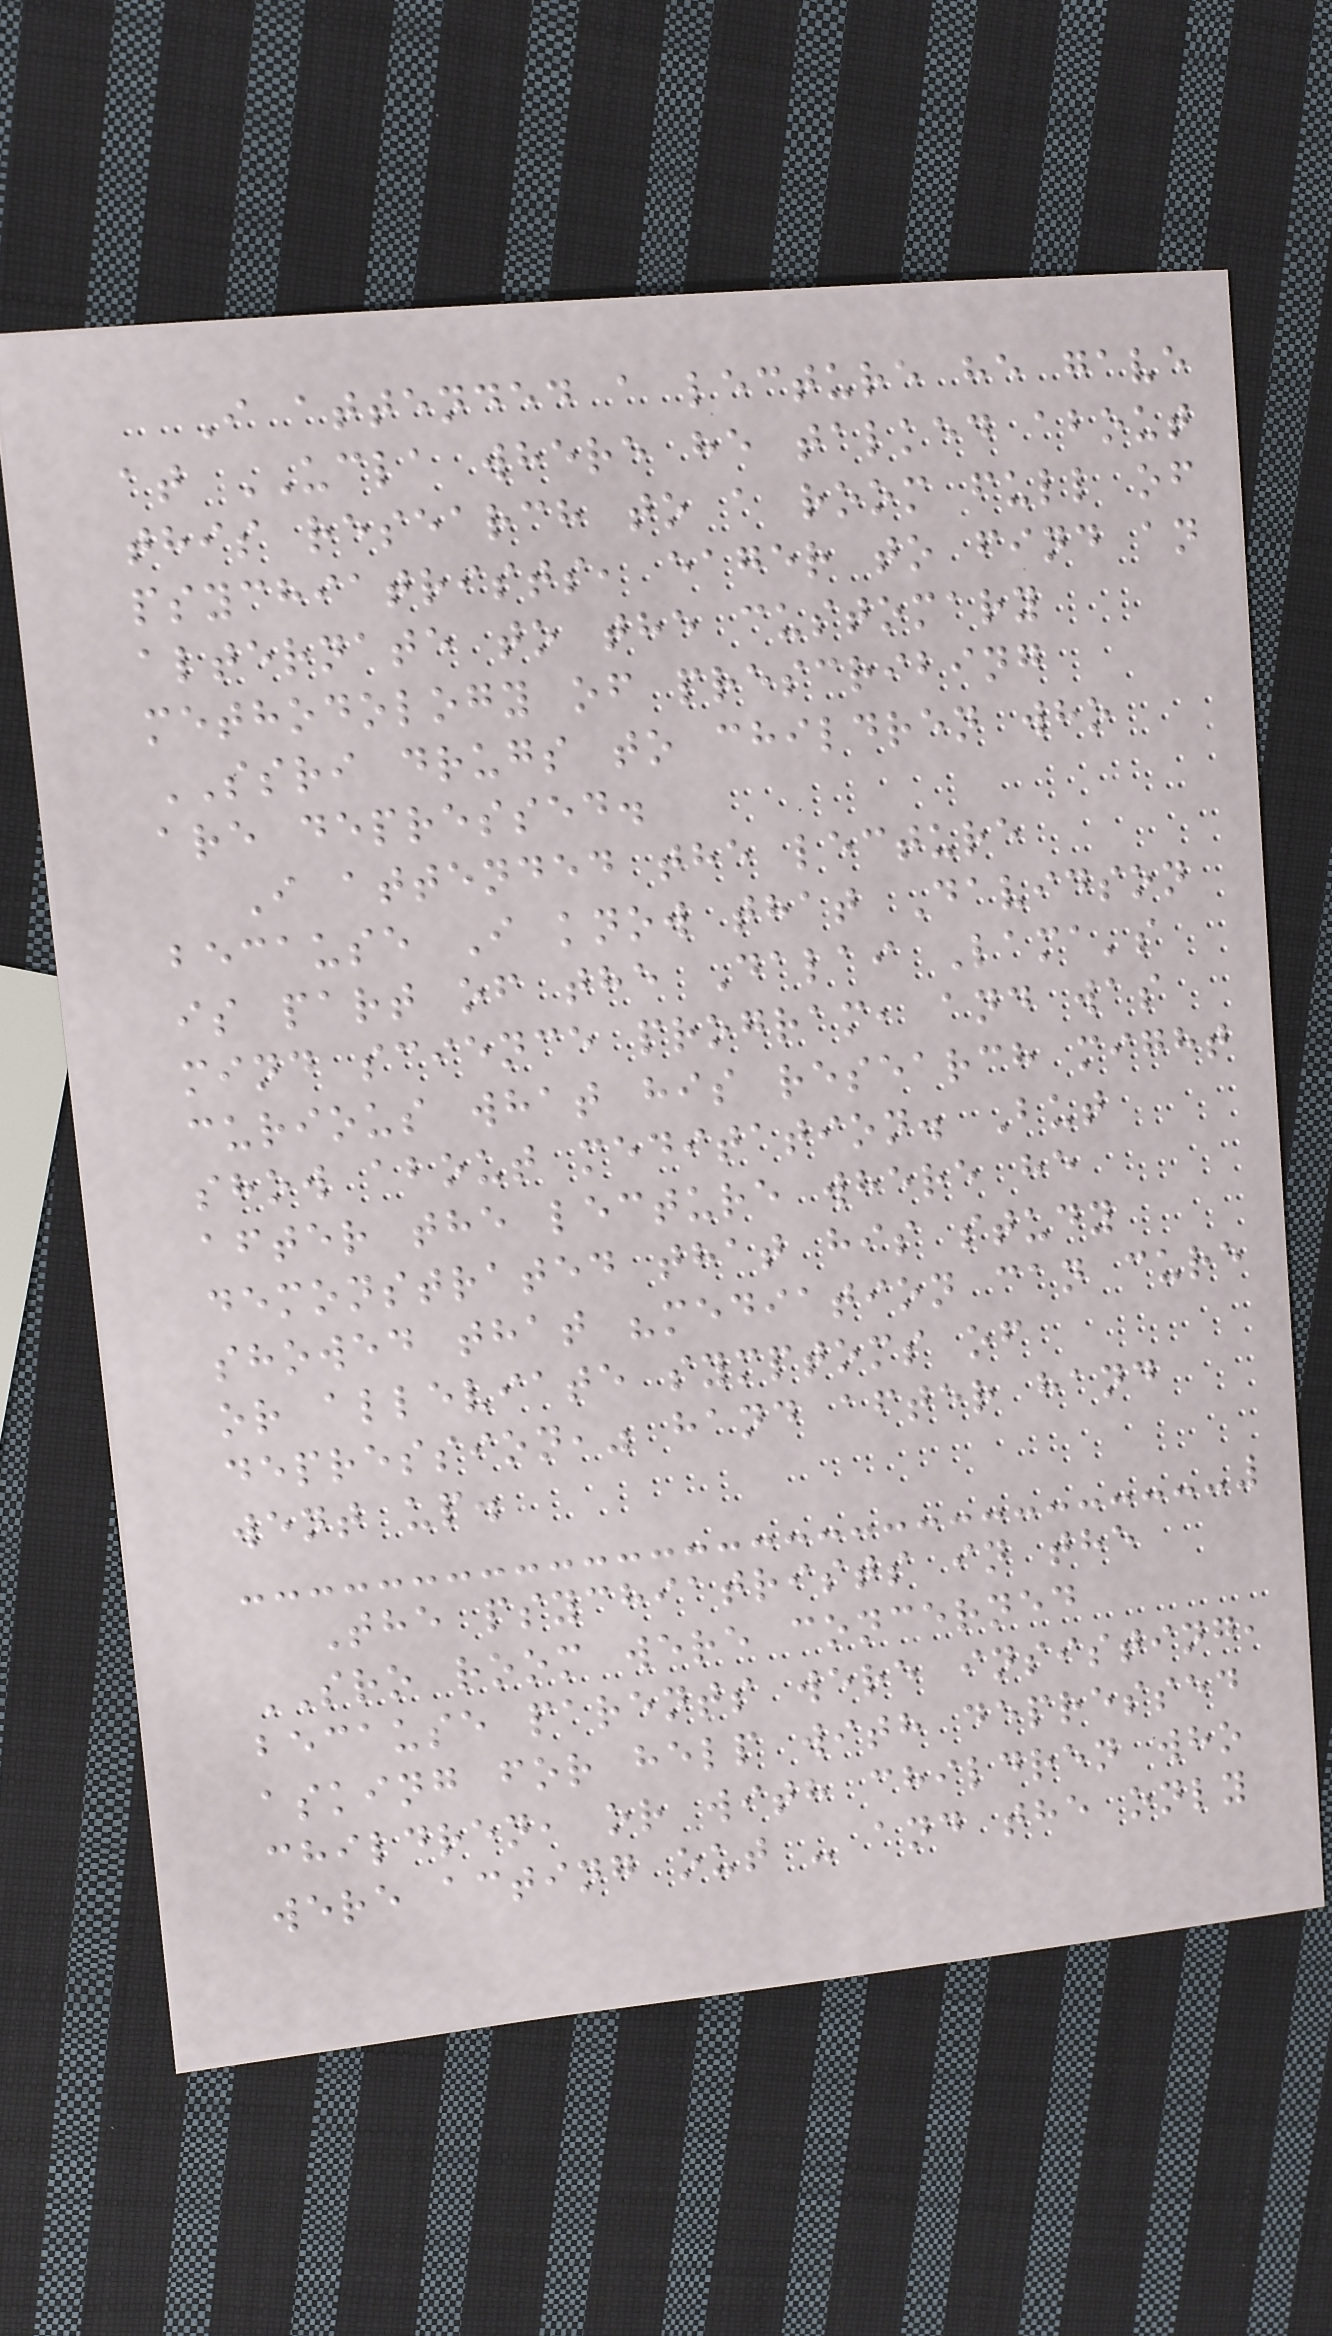I attended a lecture he gave
at UCLA where he talked about
this research to a room full of
psychiatrists, eager to find an
alternate to the customary
methodology of prescribing
SSRI drugs to children who
are depressed.
I attended the lecture
because I know that Davidson
is part of the Dalai Lama's
mind science program, and was
curious what his research might
show about meditation. But
after the lecture where he
demonstrated that his study
showed that "mediation can cure
or alleviate symptoms of
depression," hand after hand
went up.
The psychiatrists in the
SRO room were concerned
because parents were insisting,
asking for help with depressed
children, or with children who
were acting out - and the only
